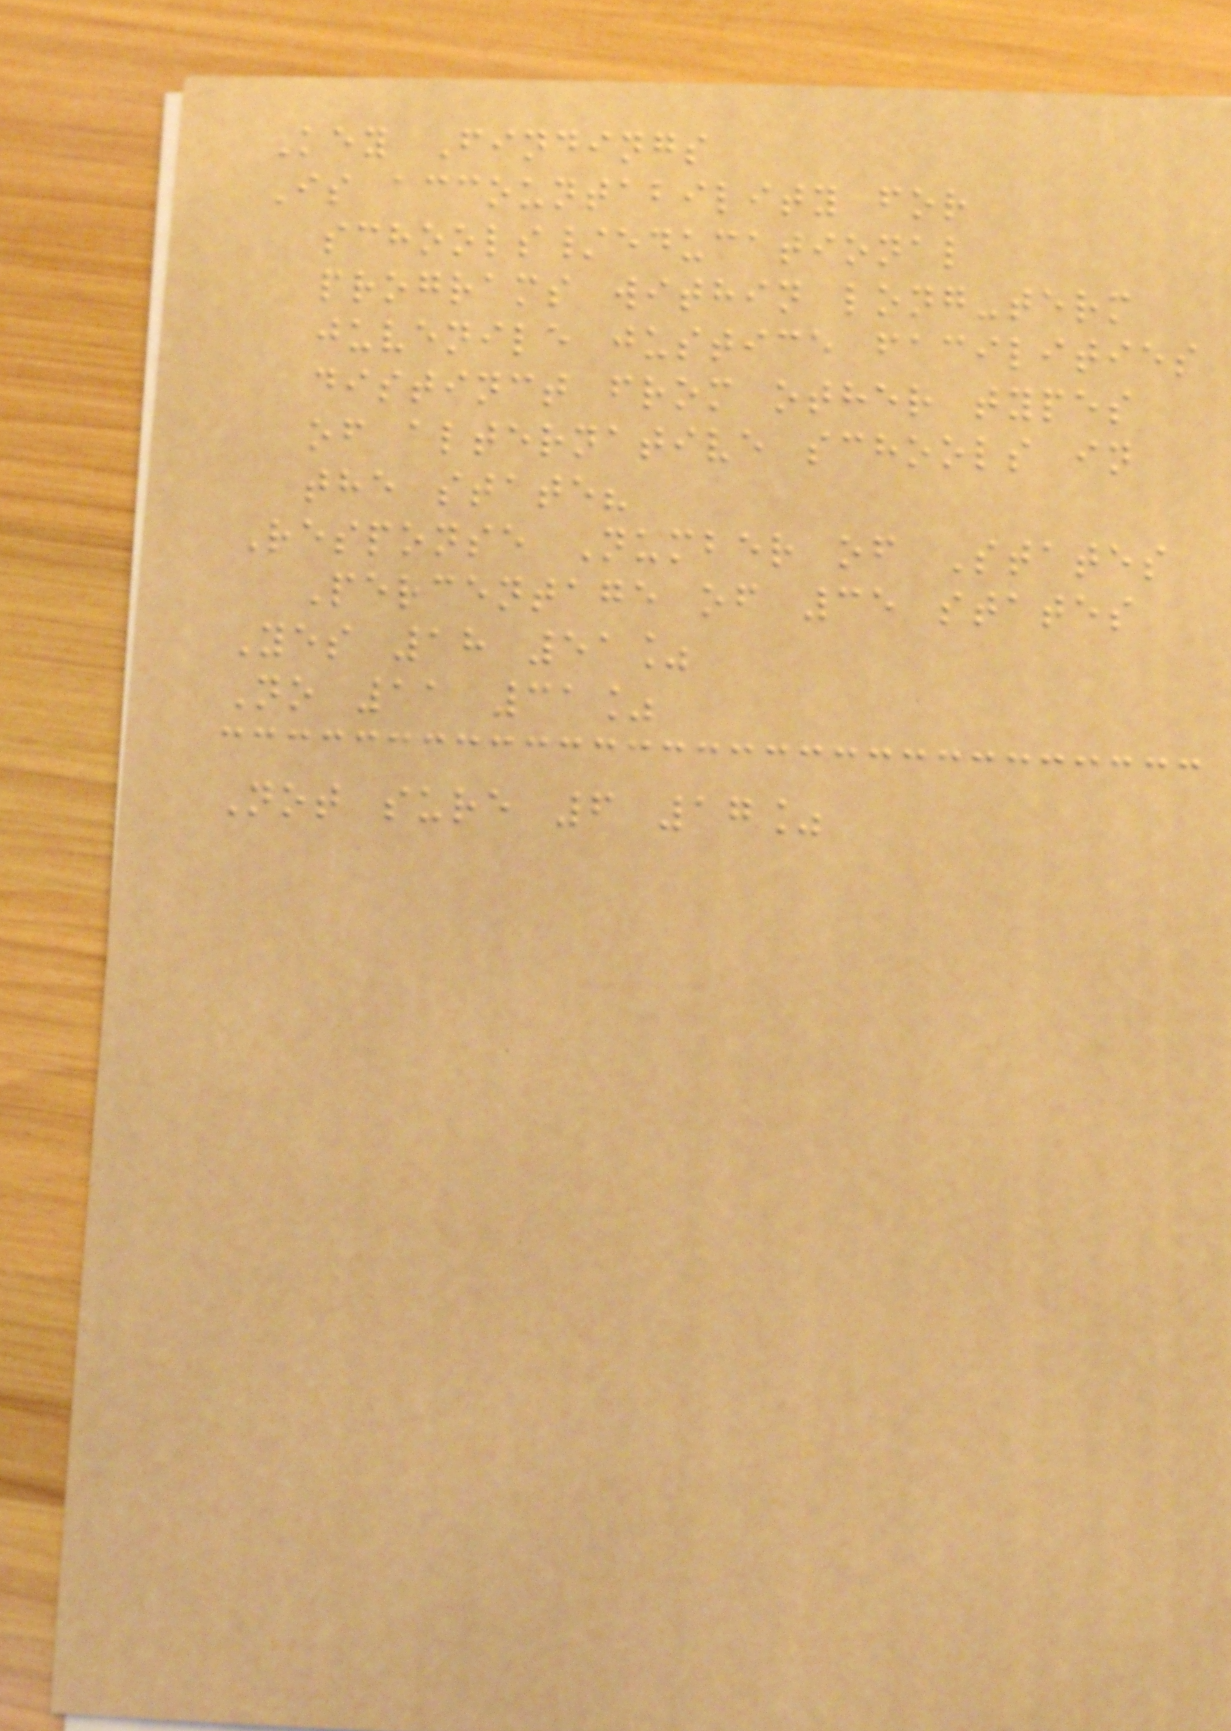Key Findings
Is accountability for
schools/educational
programs within long-term
juvenile justice facilities
distinct from other types
of alternative schools in
the state?
Response Number of States
Percentage of 35 states
Yes 18 51%
No 11 31%
Not sure 6 17%
